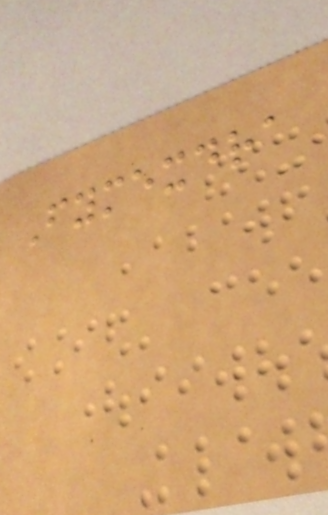Fymexdra
